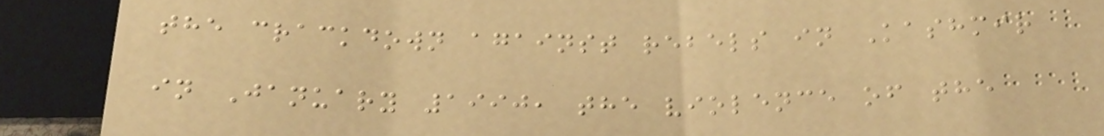the crackdown against rebels in Kashmir
in January 1990, the violence of the
